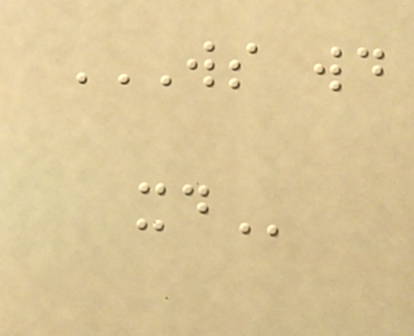WS WD
XD
